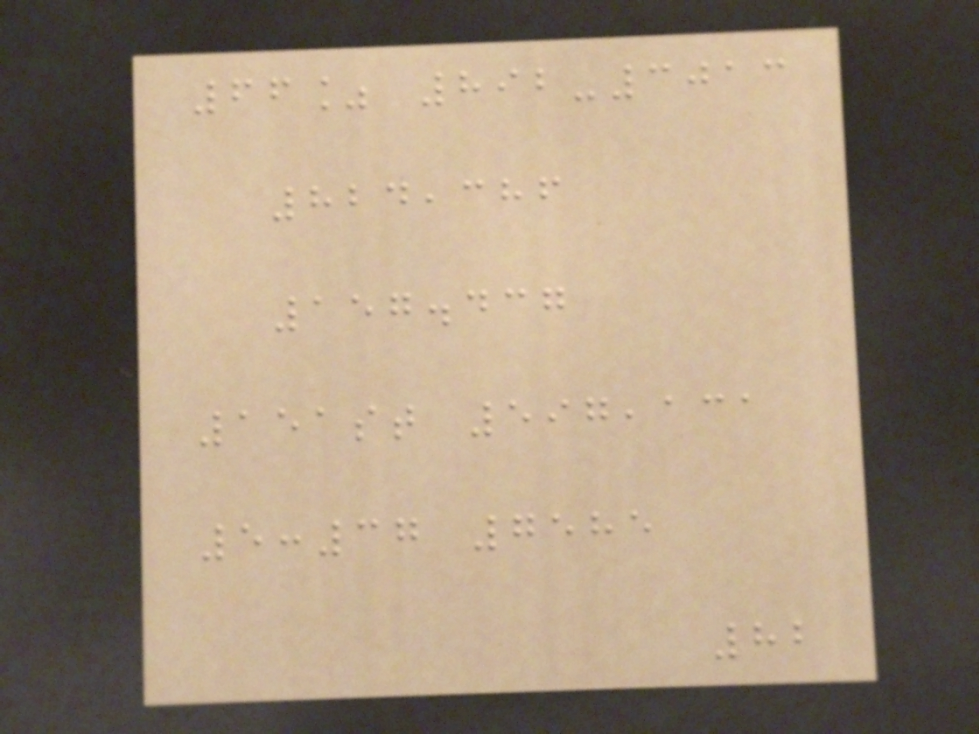66% 892-3013
824,386
157.437
151st 597,131
5:37 7585
82
